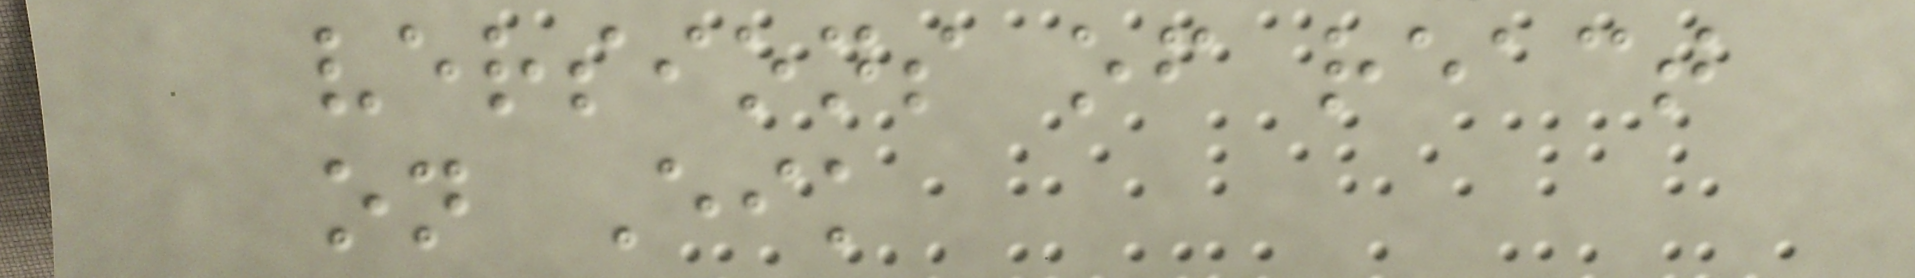versions of react
on Eik
